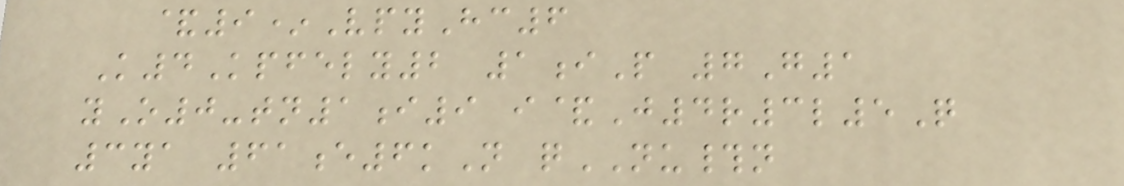&9*VpyHc6
K4Kpfely2 1iP 7G1
yO0-tn1i9 i&J4r3l5Q
3ya 61e6kN qNU#n
